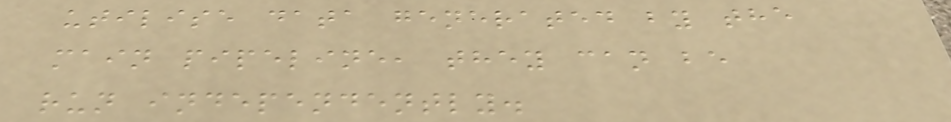utilise data generated by the
main pipeline, they can be
run independently.
